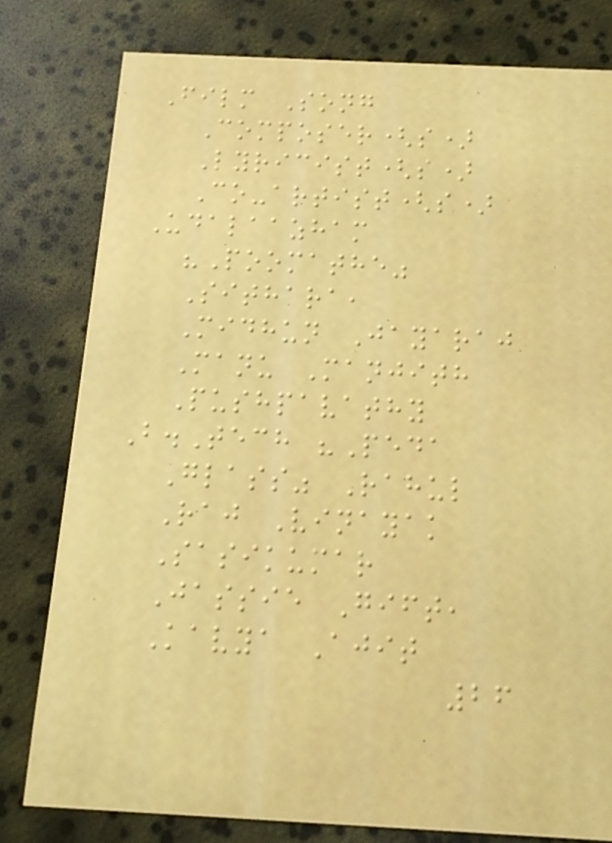Film Song
Composer(s)
Lyricist(s)
Co-artist(s)
Udalaazham
"Poomathe"
Sithara,
Midhun Jayaraj
Manu Manjith
Pushpavathy
B.Tech "Peda
Glass" Rahul
Raj Vinayak
Sasikumar
Jassie Gift,
Kavya Ajit
26
